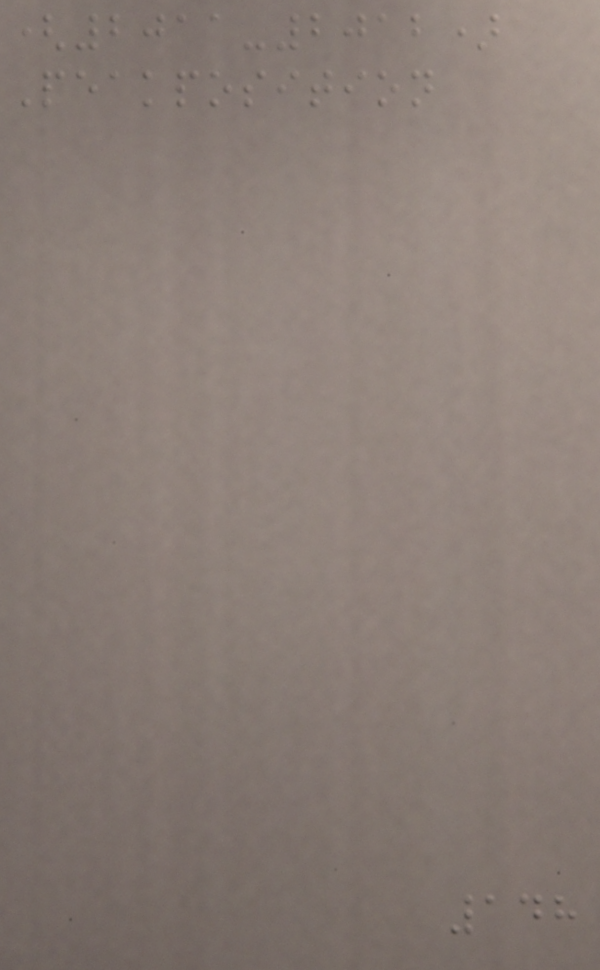(2011-2012)
Peakposition
148
